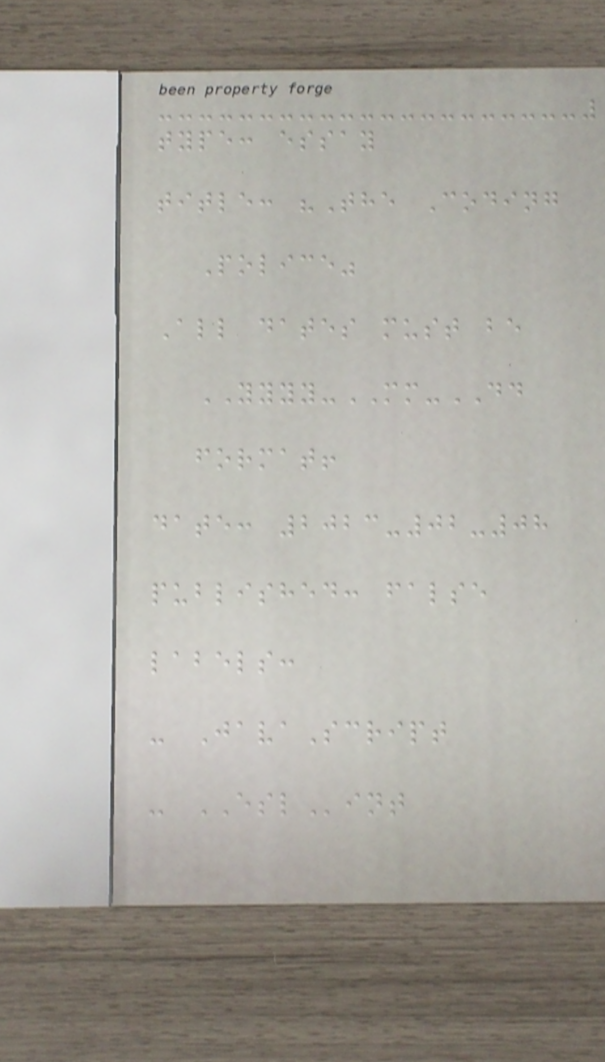type: essay
title: "The Coding
Police"
All dates must be
YYYY-MM-DD
format!
date: 2023-02-08
published: false
labels:
- JavaScript
- ESLint
